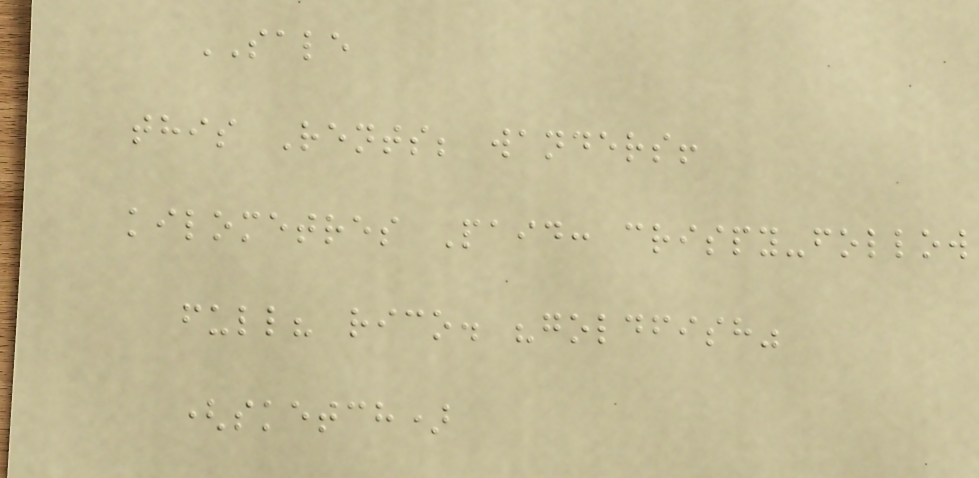SALE
this Rents; wanders!
kilometres Paid: crispy-follow
full? rico. "goldfish"
(sketch)
